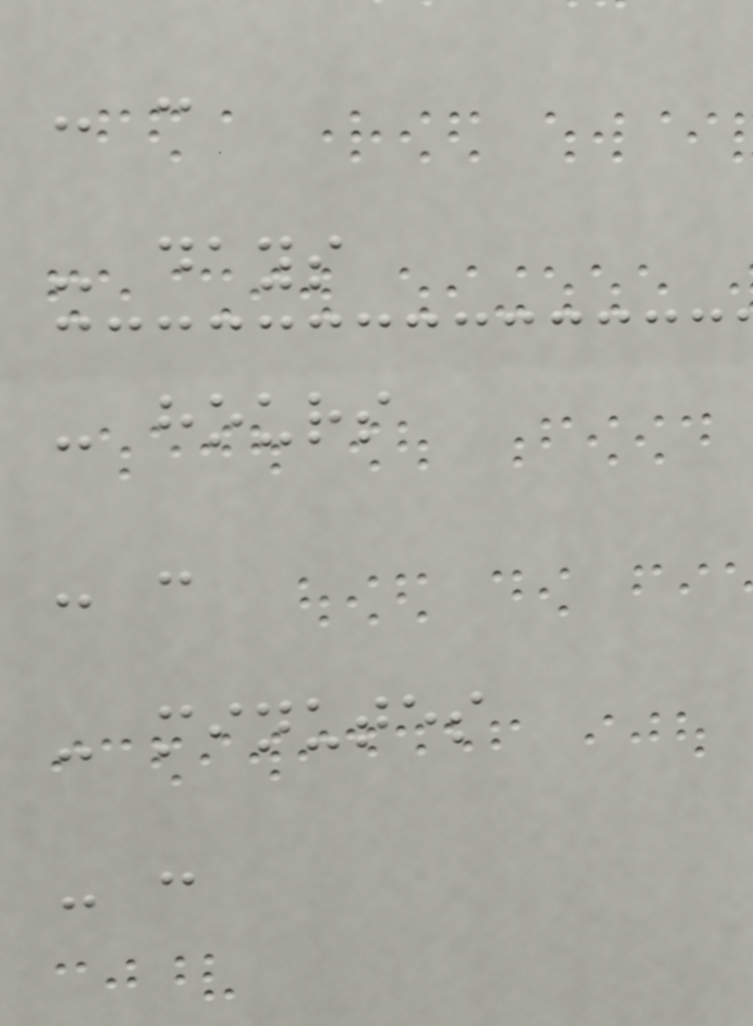- :
- days
- hours
- :
- minutes
- :
